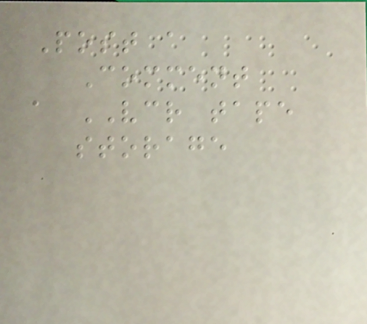Post a
Comment
a VCR tape
storage
